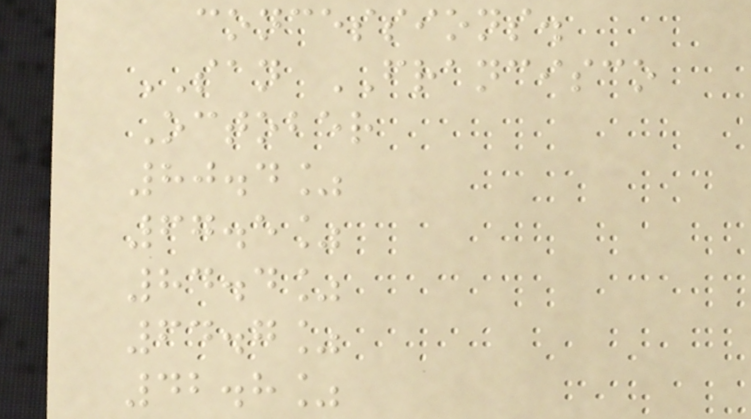concessions.
SAN FRANCISCO
October
80.4%
67.5%
84.4%
64.7%
42.8%
